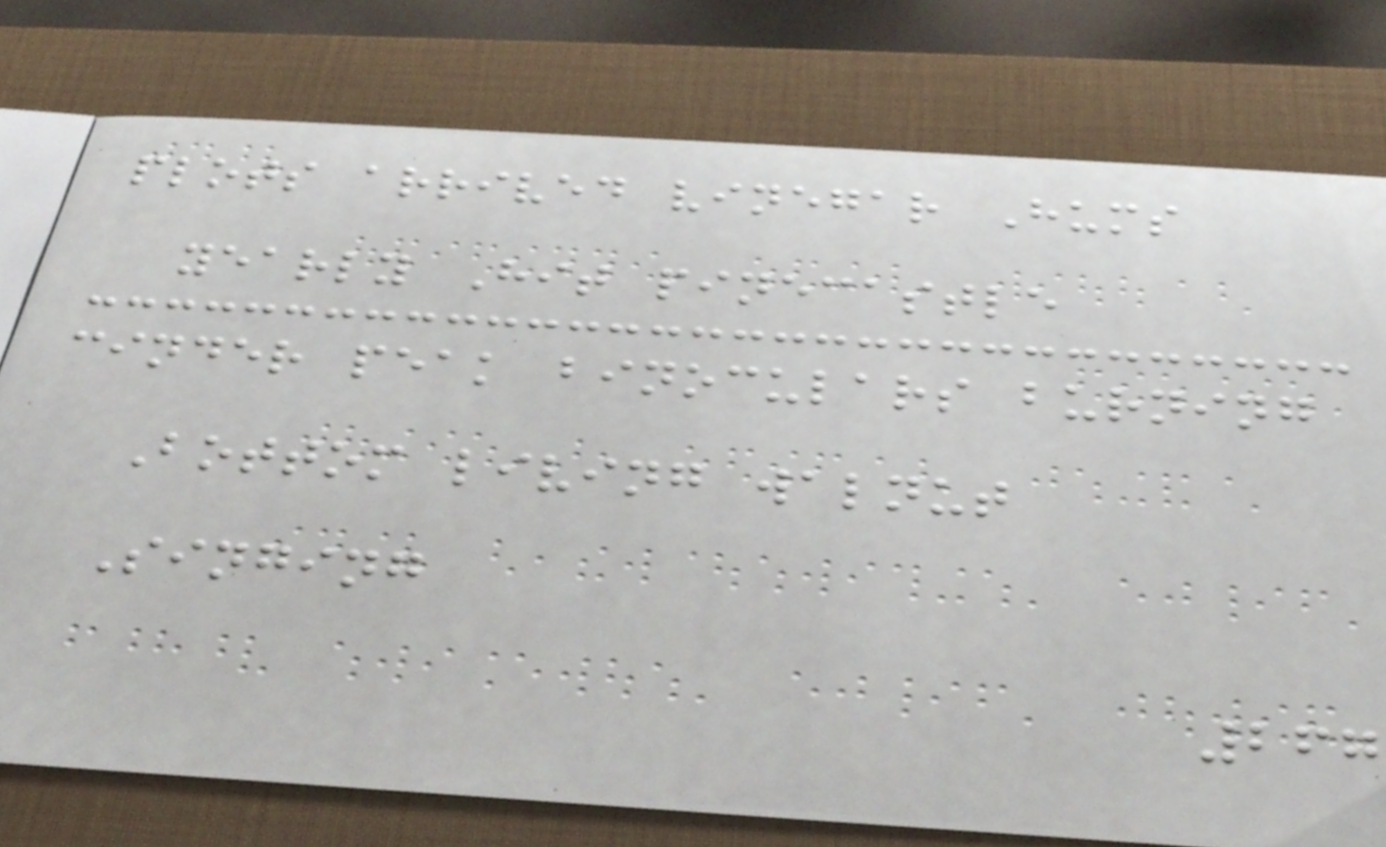plots arrived vinegar Hums
yearly Hit pinecastle
cinder peak binoculars burning
Bottom living walnut
Singing
267
